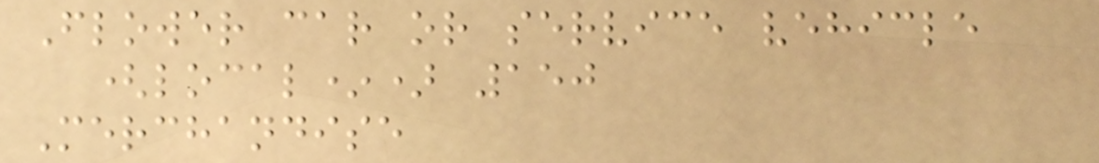Flower car or service vehicle
(local*) 150
Merchandise
